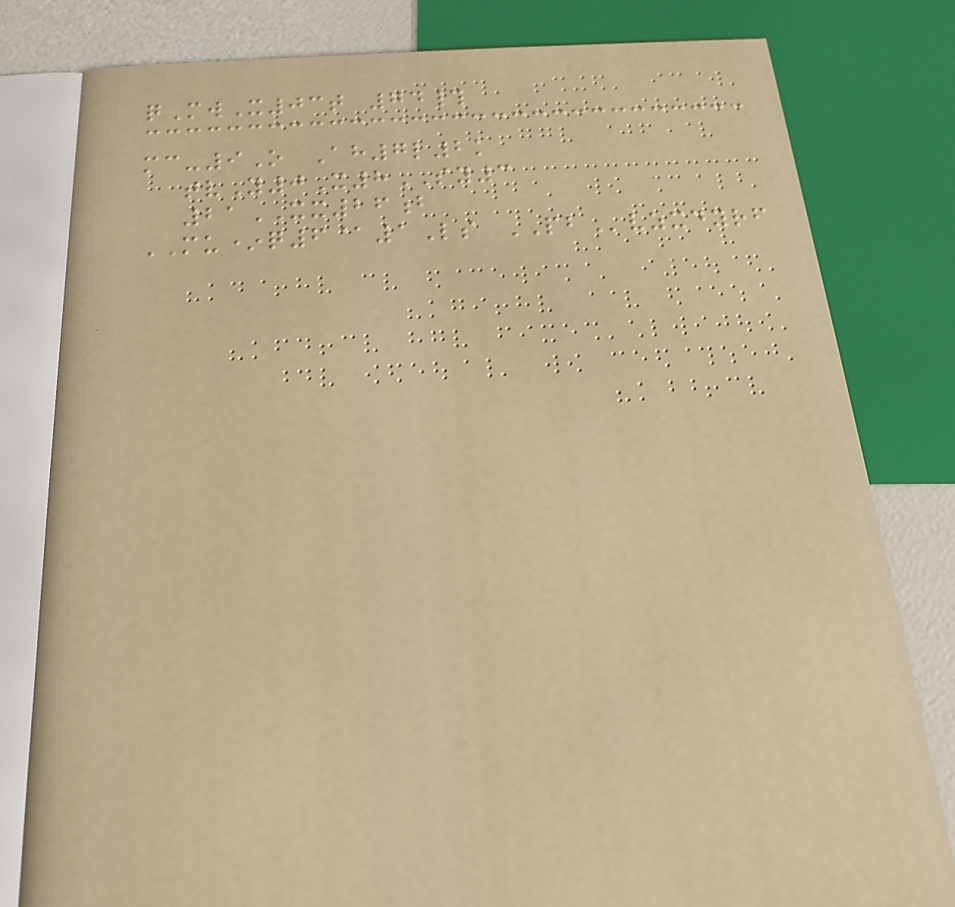qMwX03t 74#
mc-9O Ah7l2k
tvY0X8SY3
21XX26b
MU*q6@1Ls PBvzxdyrf
